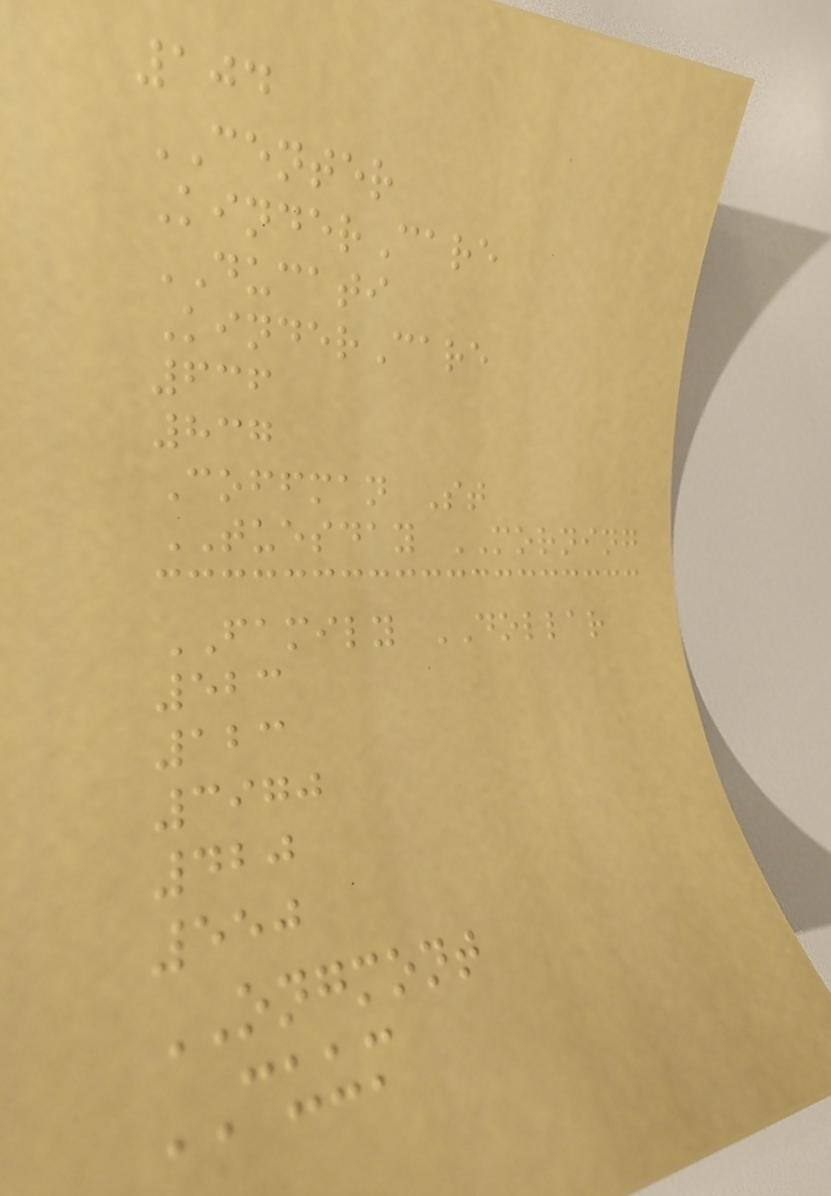104
CENTER
KinderCare
DUCATI
KinderCare
636
837
Coffman St
TUESDAY MORNING
FAMILY DOLLAR
523
123
3970
420
550
ONGMONT
CUUM
